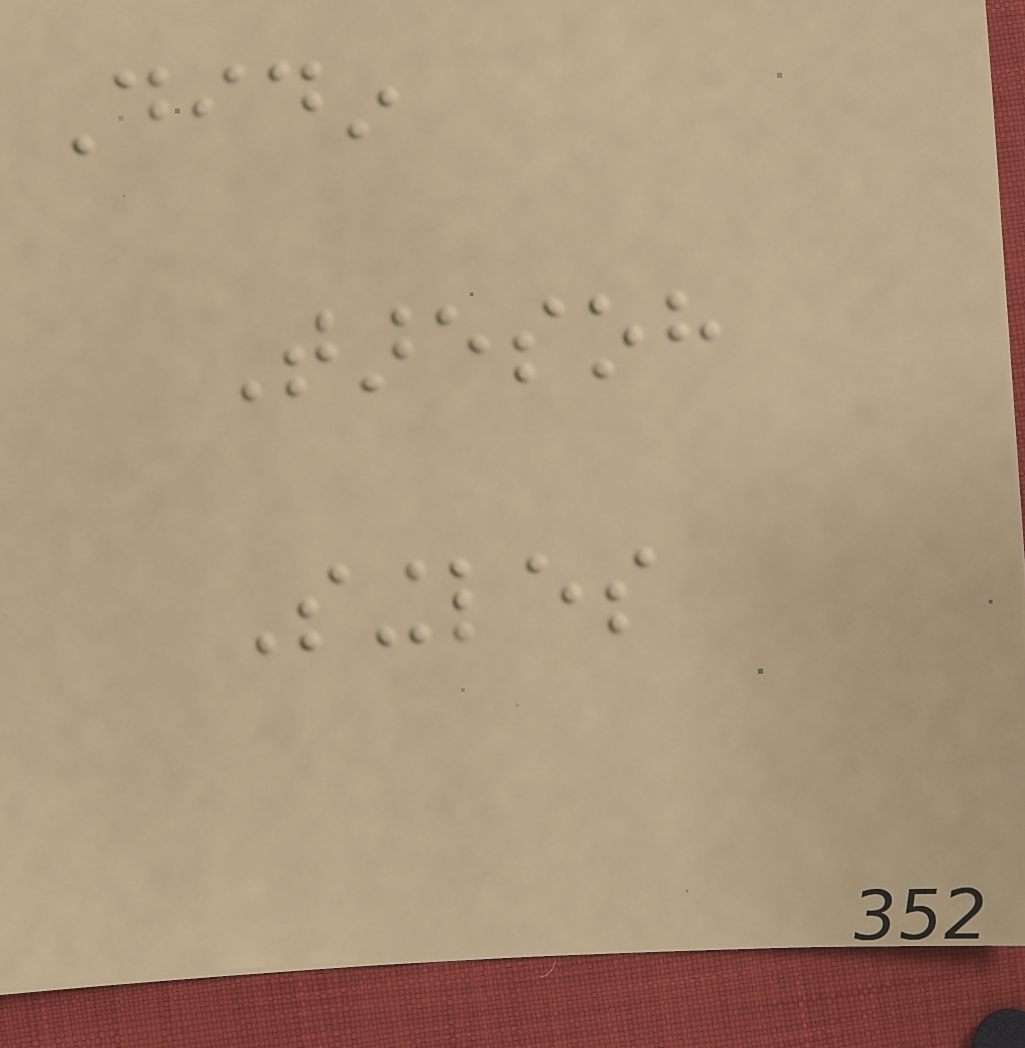Didin
Taresoh
Singles
